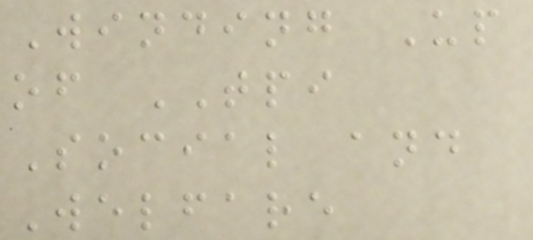Winding Up
of TPI
Social and
Welfare
